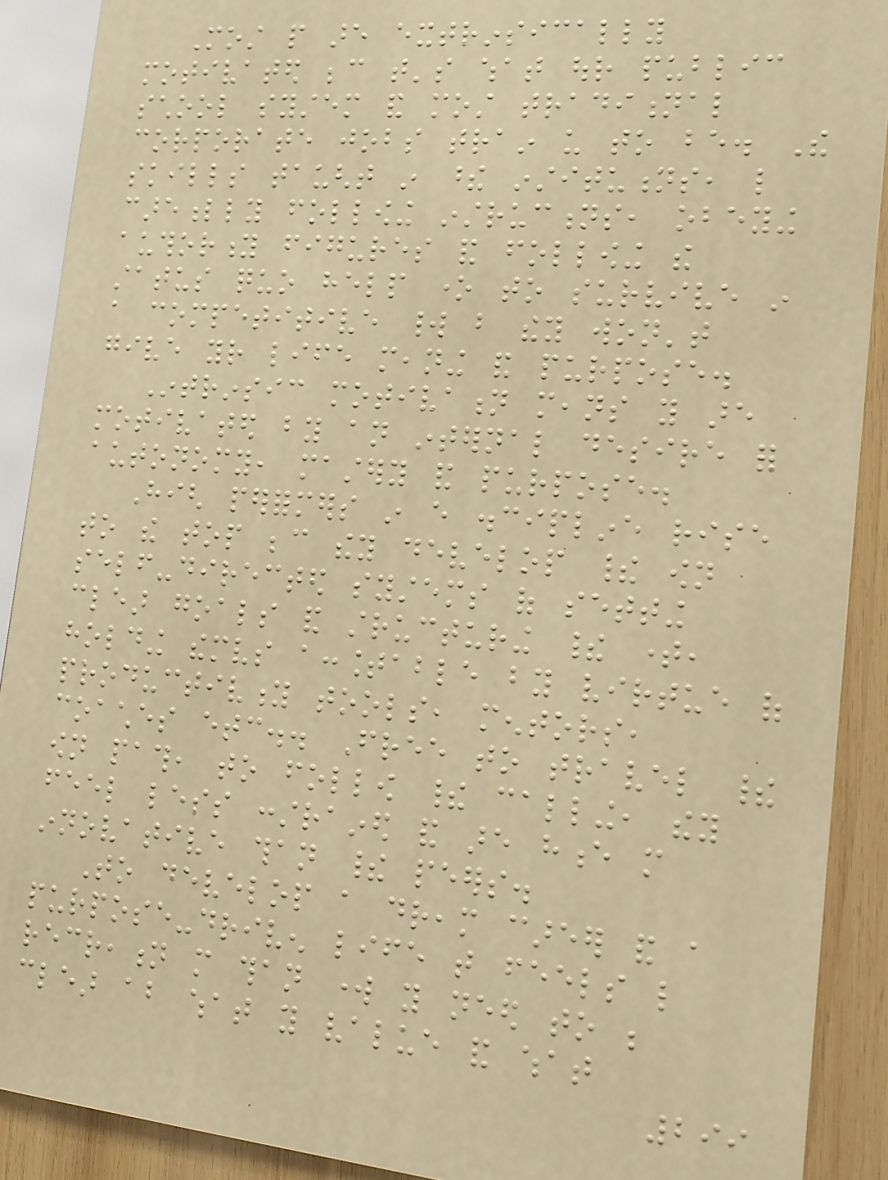Most people are extrinsically
motivated because that's what our public
school system and most traditional
corporate jobs train us to be. The
skills taught in these institutions, like
carefully following instructions, obeying
authority figures and following the
status quo help one to survive in
a competitive world but they won't
give your life meaning and purpose.
Intrinsic motivation means you are
motivated by an internal desire for
autonomy, mastery and purpose.
High performers in every discipline rise
to the top because they develop their own
self-directed systems of setting
clear goals and structuring their time,
holding themselves accountable by virtue of
productivity tools, mentors,
coaches etc.. Free to travel their
own path, to follow their calling, they
feel less constrained and are hence more
innovative than their peers.
To develop a dream career and a
purpose-driven life that feels like
recreation more than work you need to be
clear about what you value and what
299
